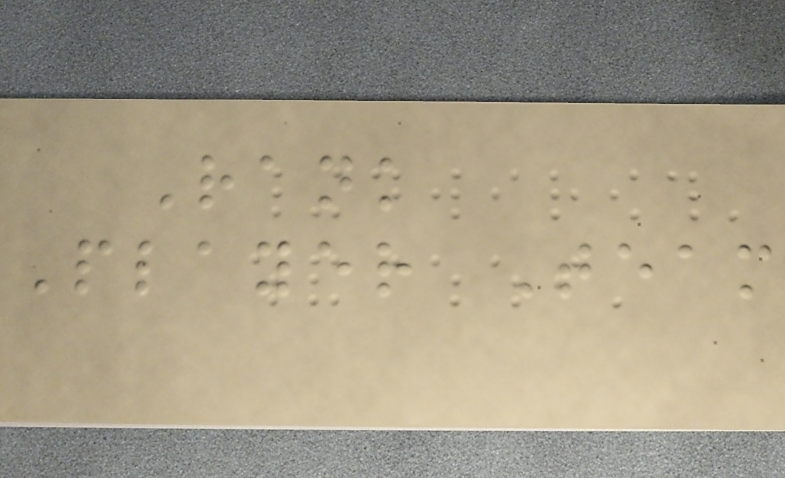Rank
Player Team
